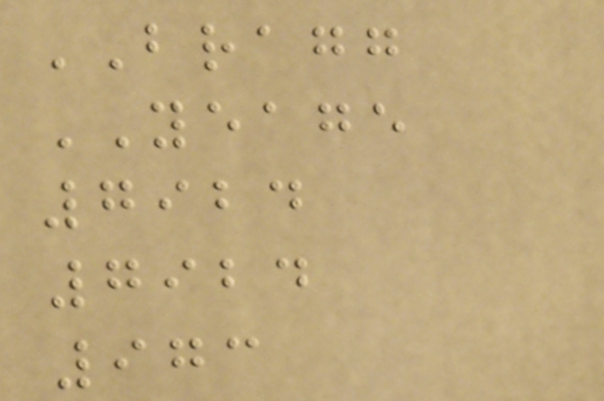BRAGG
YEAGE
7924
7924
973
